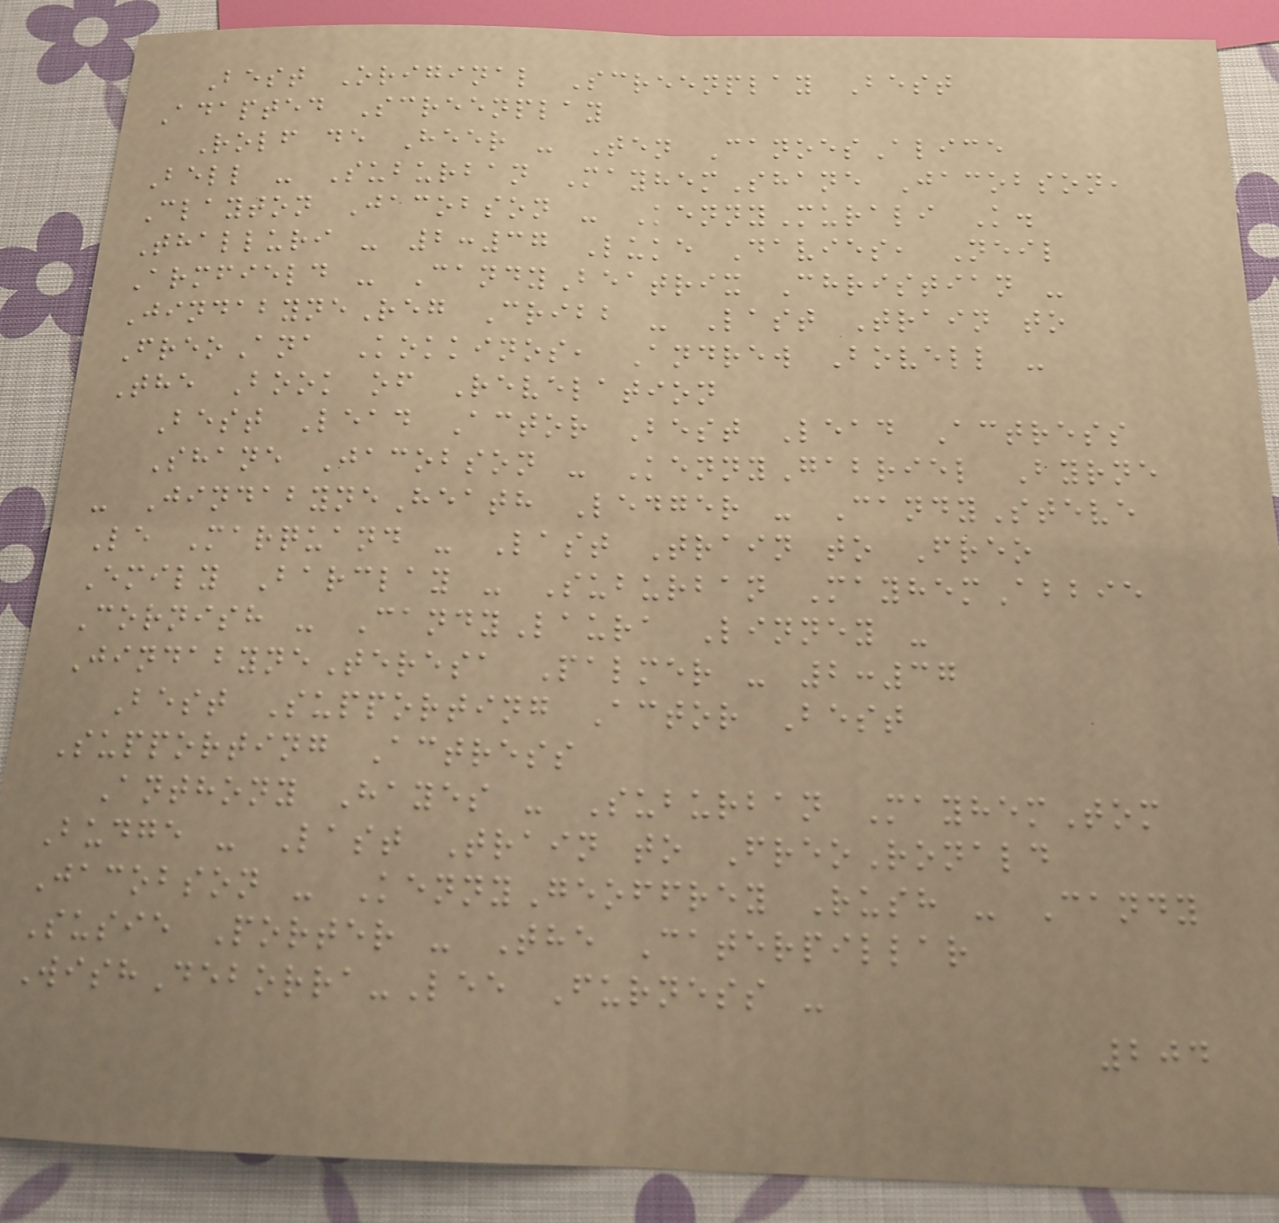Best Original Screenplay Best
Adapted Screenplay
Rolf de Heer - Ten CanoesAlice
Bell - Suburban MayhemShane Jacobson,
Clayton Jacobson - KennyMurali K.
Thalluri - 2:37 Luke Davies, Neil
Armfield - CandyBeatrix Christian -
JindabyneReg Cribb - Last Train to
FreoAna Kokkinos, Andrew Bovell -
The Book of Revelation
Best Lead Actor Best Lead Actress
Shane Jacobson - KennyGabriel Byrne
- JindabyneHeath Ledger - CandySteve
Le Marquand - Last Train to Freo
Emily Barclay - Suburban MayhemAbbie
Cornish - CandyLaura Linney -
JindabyneTeresa Palmer - 2:37
Best Supporting Actor Best
Supporting Actress
Anthony Hayes - Suburban MayhemTom
Budge - Last Train to FreoRonald
Jacobson - KennyGeoffrey Rush - Candy
Susie Porter - The Caterpillar
WishDeborra-Lee Furness -
204
